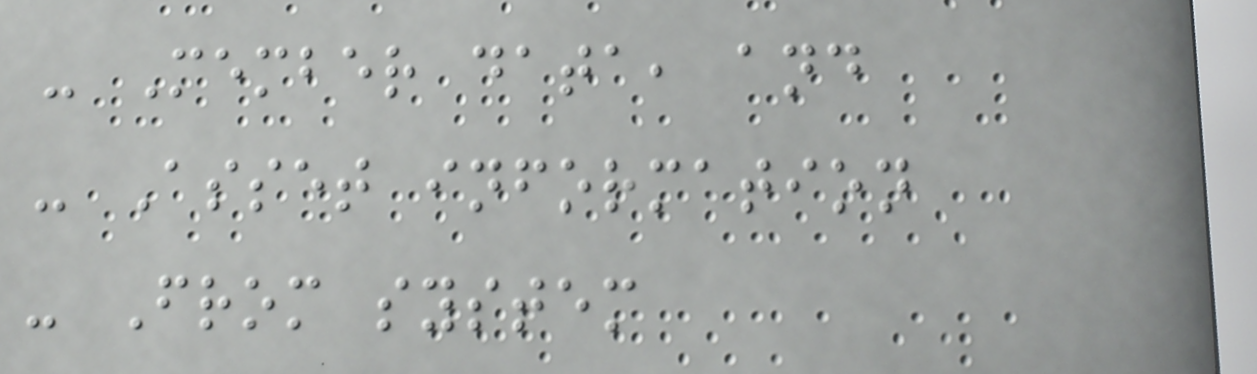- Member data, and
- Asset information
- From system
